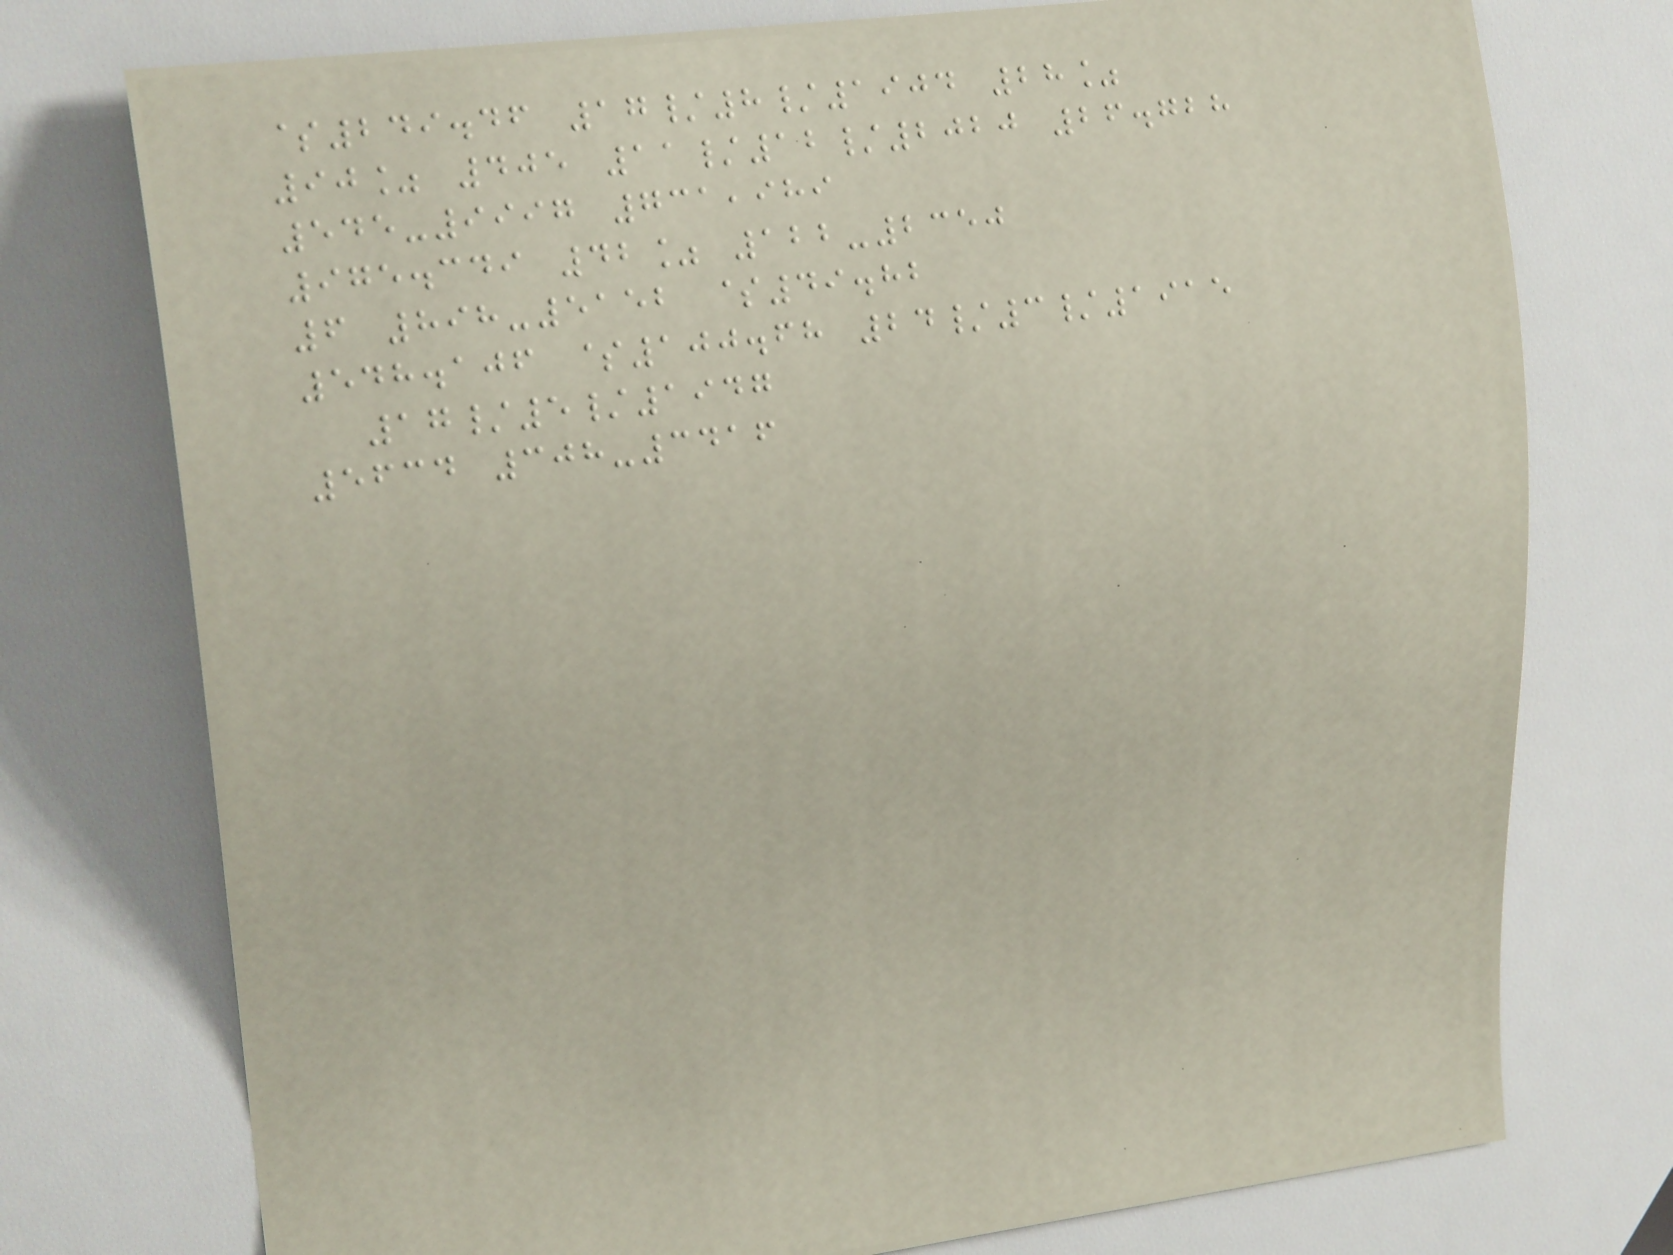$249.46 17/8/1904 28%
90% 405 11/12/2020 26.728
545-9997 731,989
975.349 42% 122-2350
6 898-5152 $49.82
548.106 $100.68 24/3/1915
17/5/1947
5634 308-3416
